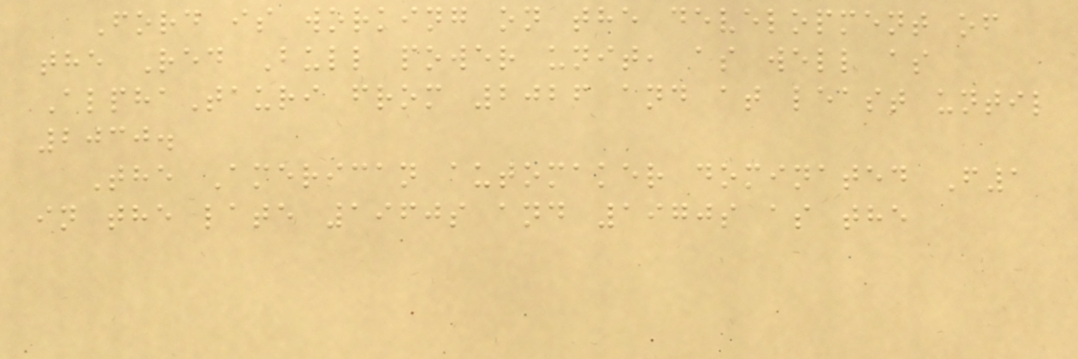Ford is working on the development of
the Red Bull power unit, as well as
AlphaTauri from 2026 and at least until
2030.
The American automaker dominated F1
in the late 1960s and 1970s as the
